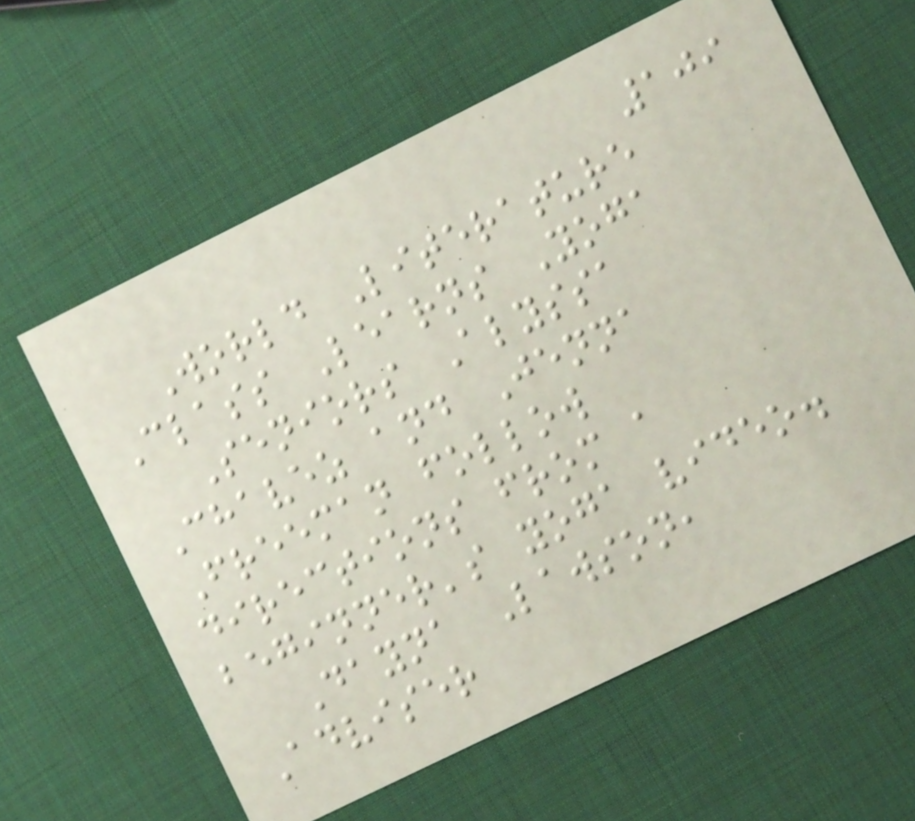109
World Literature
Class Learns Yoga
Seniors Alyssa
Chavez and Jenna
Freeman follow
directions from a
beginner's yoga video.
Dayna Lawson,
Adviser
